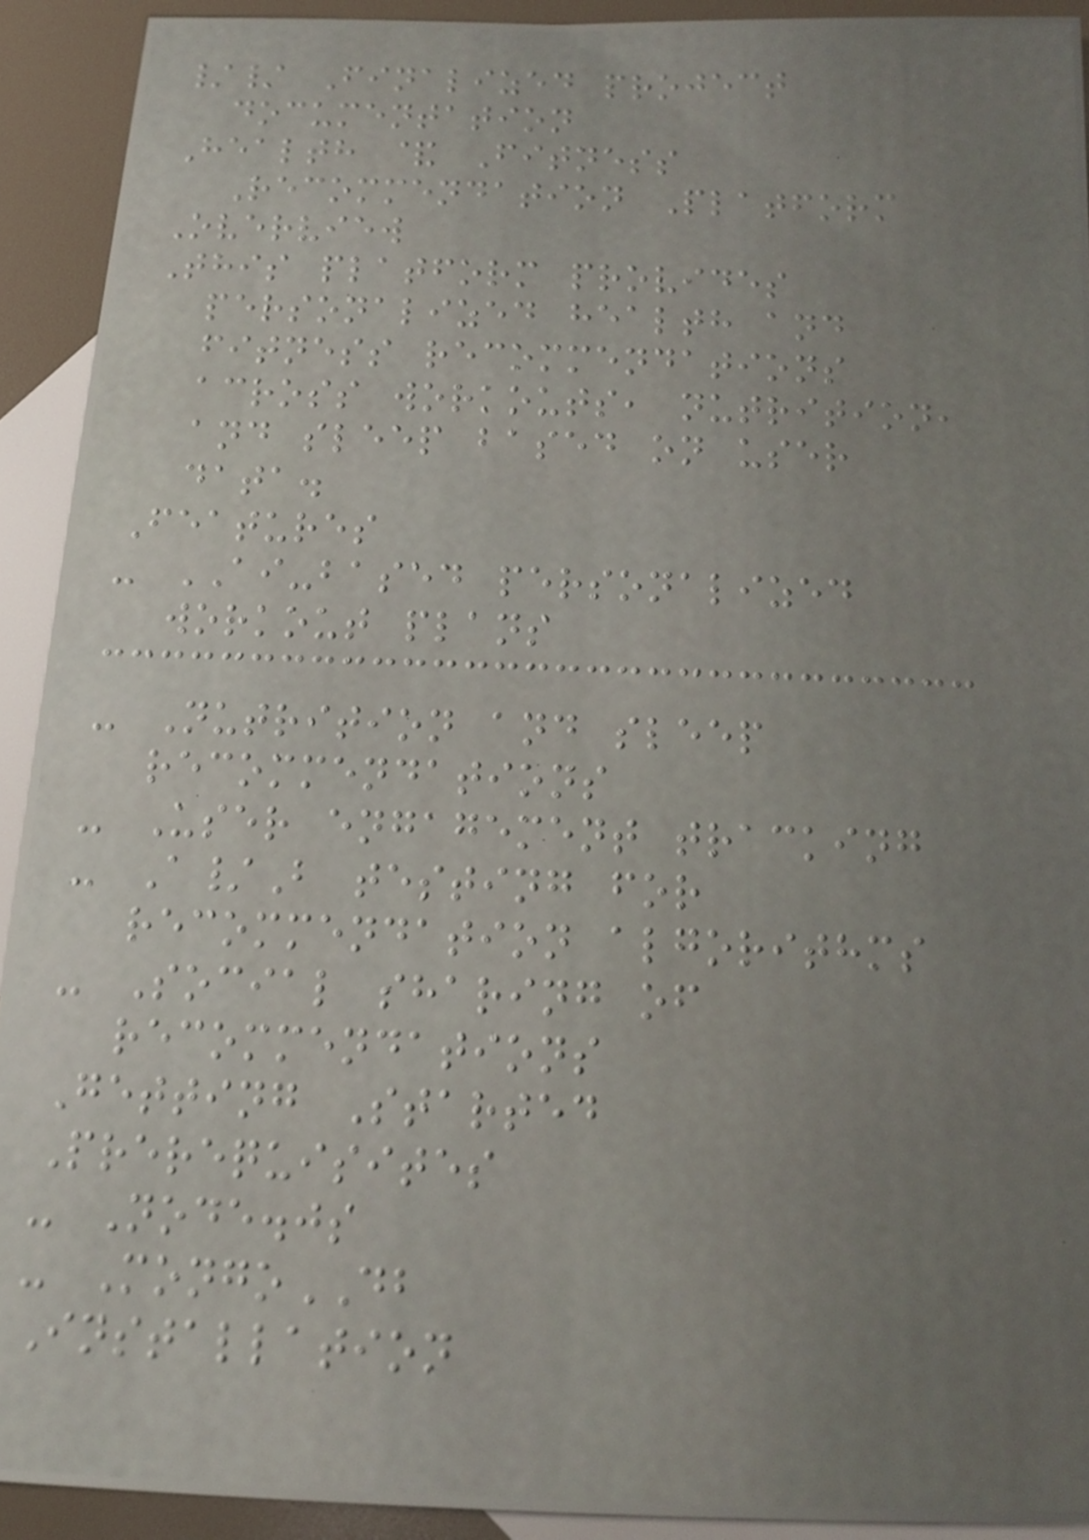// Finalized project
documentation
Health & Fitness
Recommendation Platform
Overview
This platform provides
personalized health and
fitness recommendations
across workouts, nutrition,
and sleep based on user
data.
Features
- AI-based personalized
workout plans
- Nutrition and sleep
recommendations
- User engagement tracking
- A/B testing for
recommendation algorithms
- Social sharing of
recommendations
Getting Started
Prerequisites
- Node.js
- MongoDB
Installation
